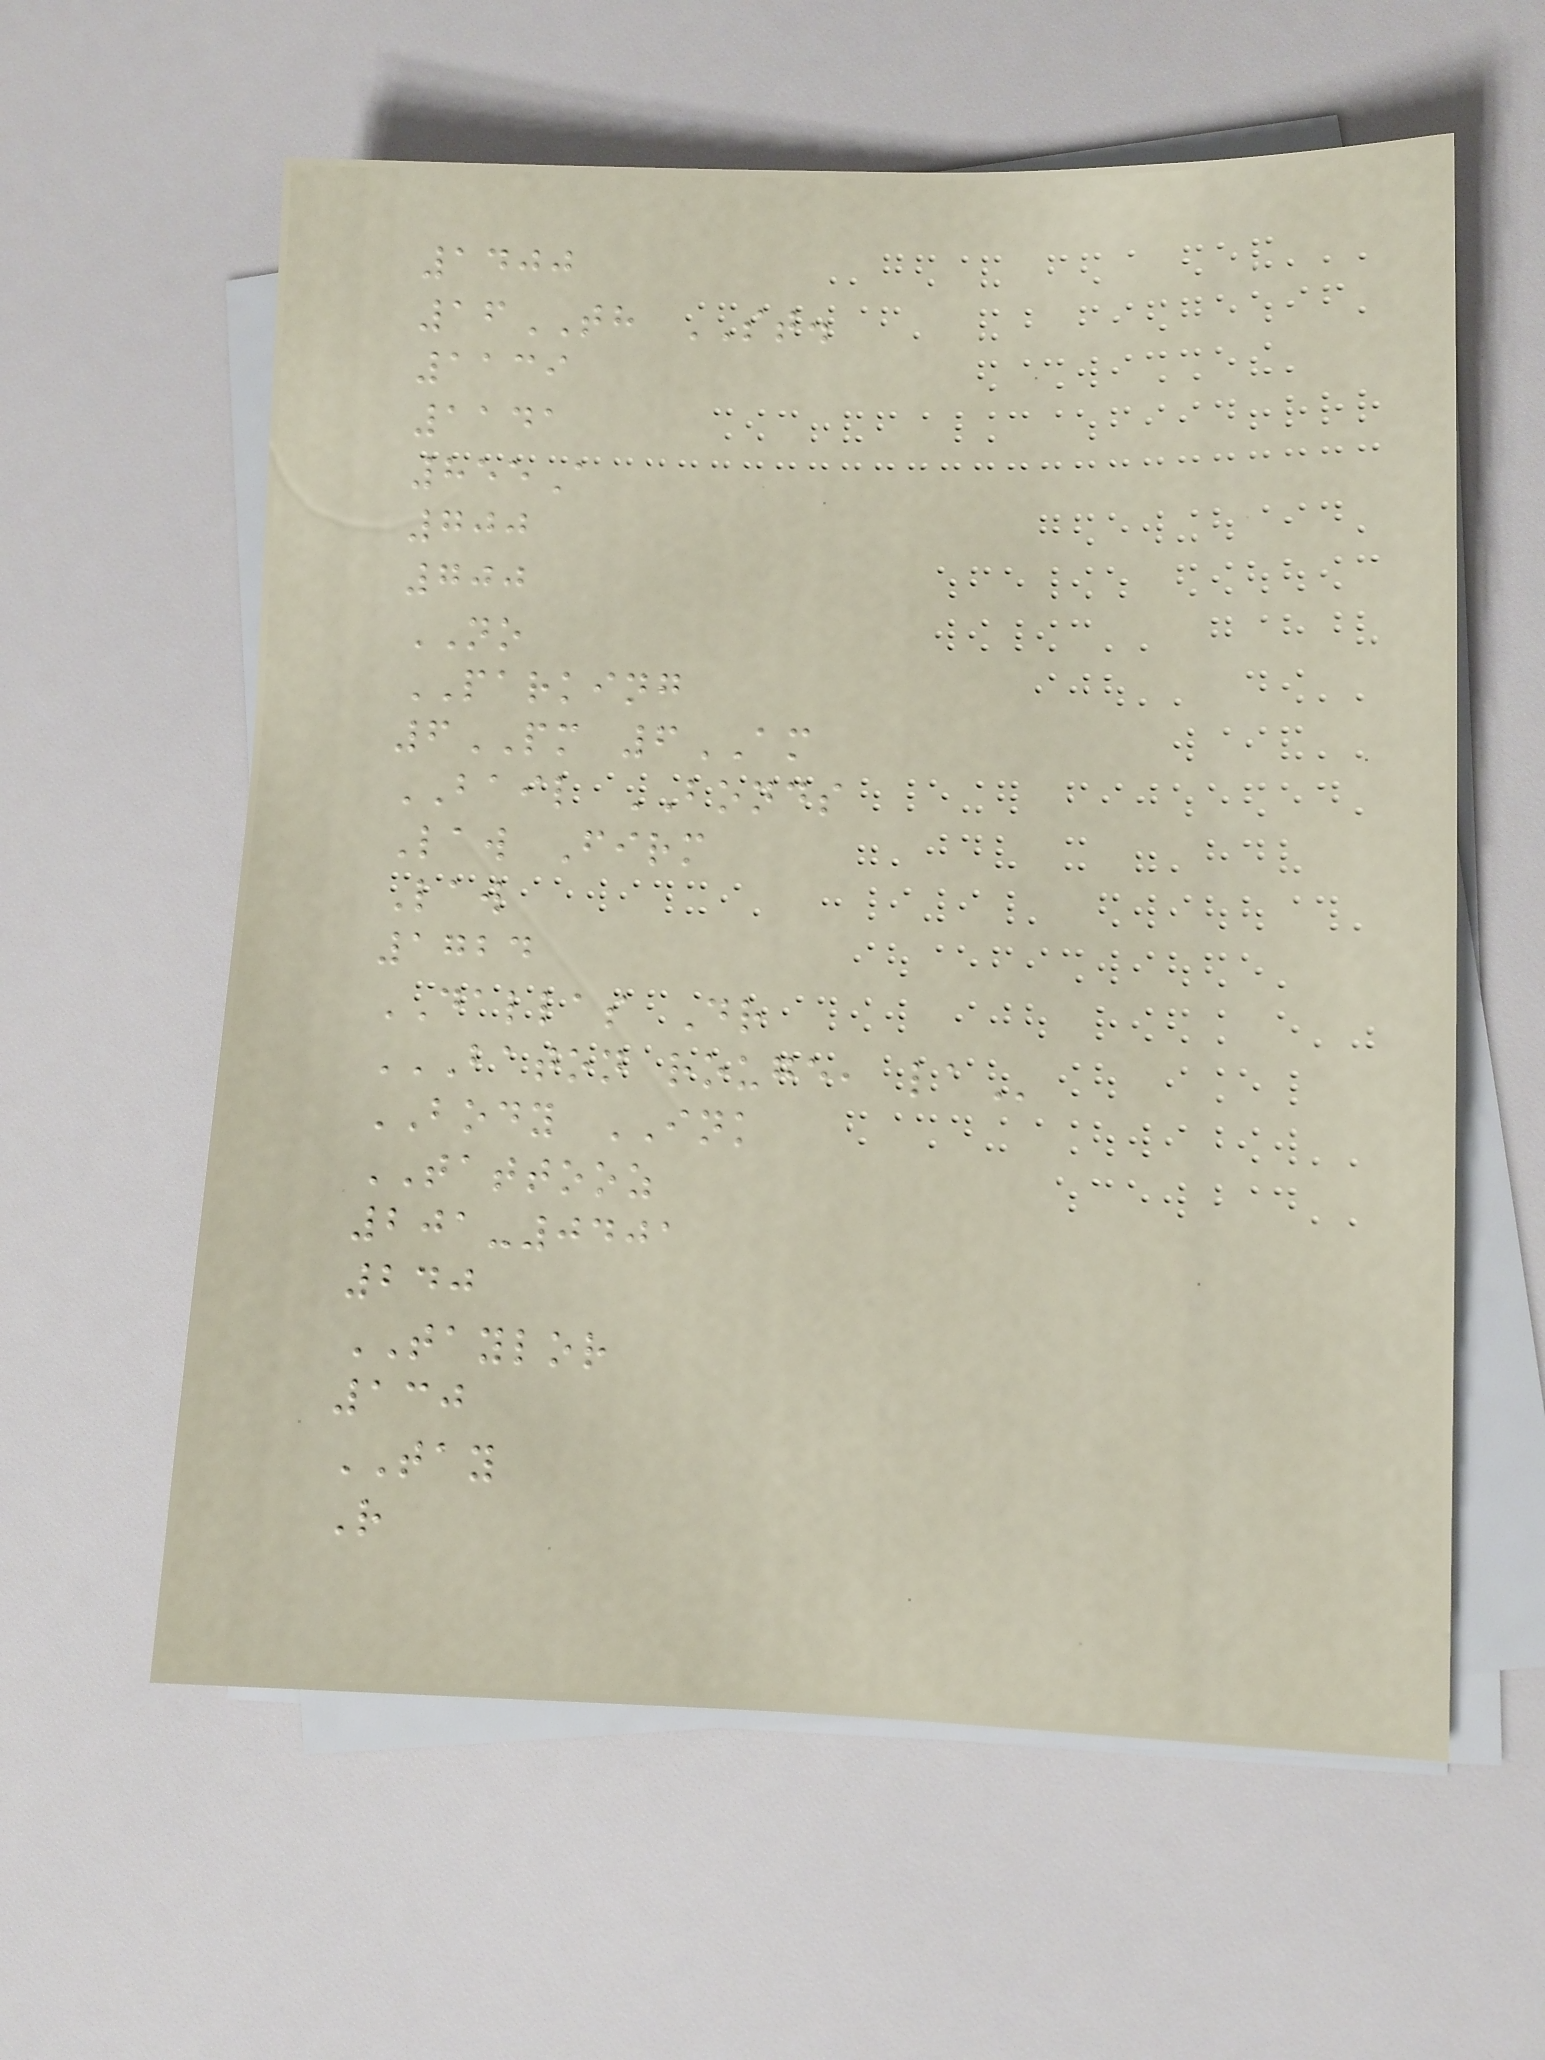1400
16TH ST.
1139
1141
855A
700
700
NO
PARKING
6PM 6AM
BAIL BONDS
Law Firm
Law
1724
DALLAS Dr
BATON ROUGE, LA
BODY INK
TATTOOZ
201-0401
240
TAYLOR
130
TAY
R
